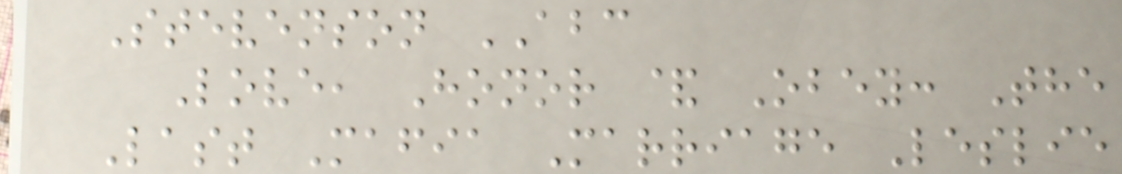Stevenson ABC
Love, Honor & Obey: The
Last Mafia Marriage Leslie
